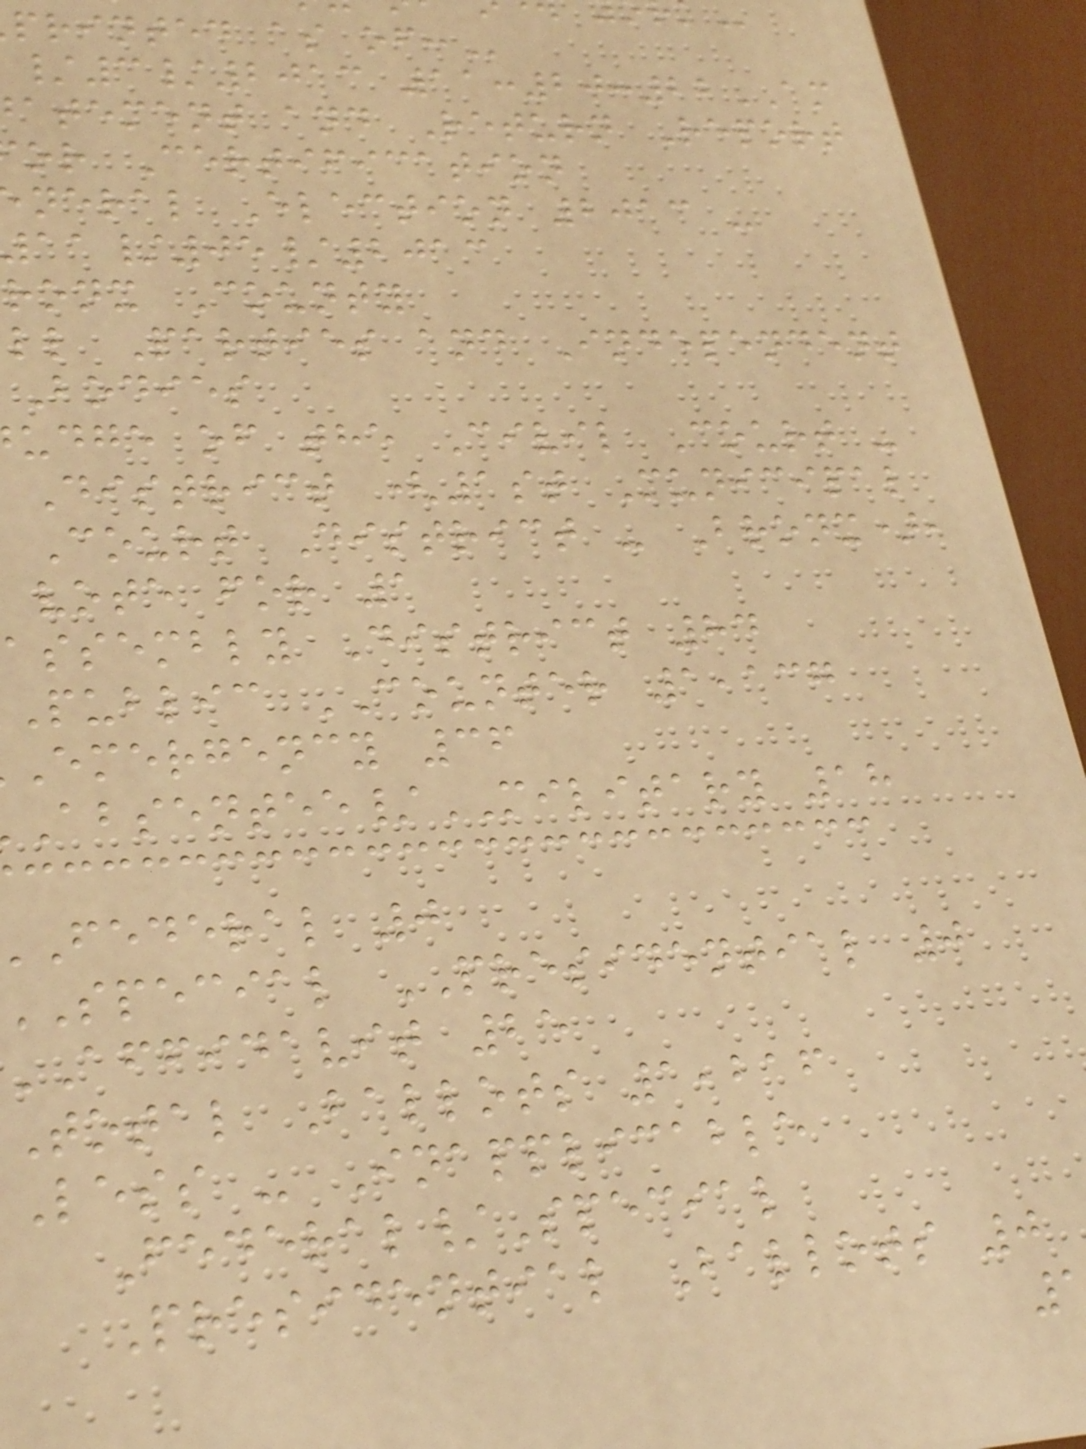printed as
/3/2013 11:20:22AM
atement and Return Report
or Certification
neral Election 2013 -
11/05/2013
ronx County
ll Parties and Independent
Bodies
udge of the Civil Court -
District (1st Municipal
Court District - Bronx),
vote for 1
assembly District 84
public COUNTER 1,137
emergency 36
/MILITARY 18
federal 0
special PRESIDENTIAL 0
affidavit 25
Total Ballots 1,216
Less - Inapplicable
Federal/Special
Presidential Ballots 0
